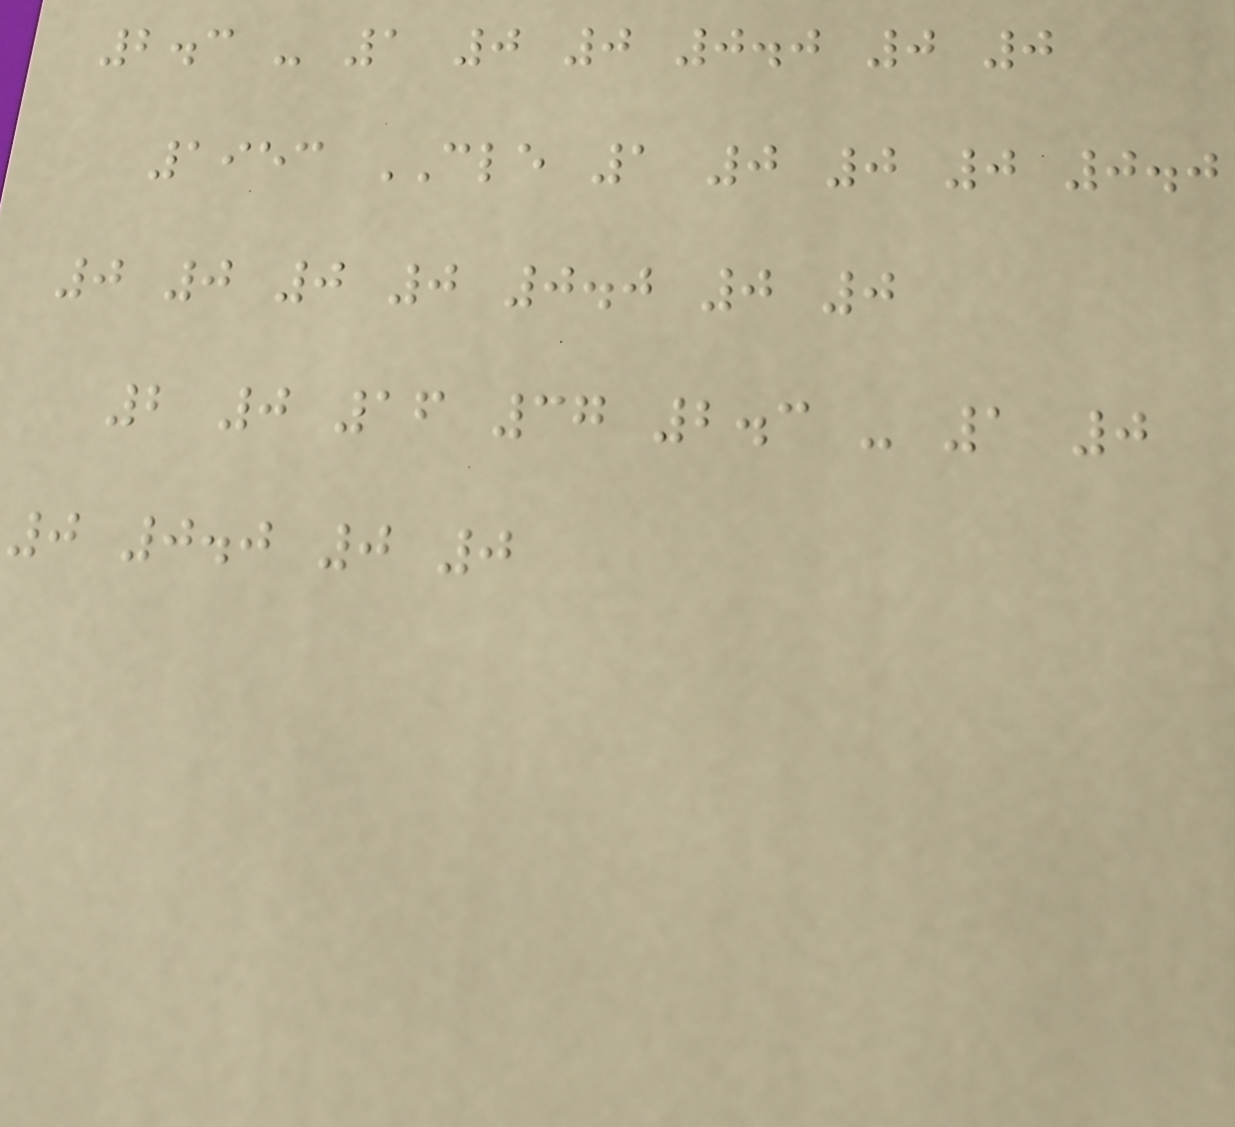2.3 - 1 0 0 0.0 0 0
1953 CLE 1 0 0 0 0.0
0 0 0 0 0.0 0 0
2 0 16 37 2.3 - 1 0
0 0.0 0 0
